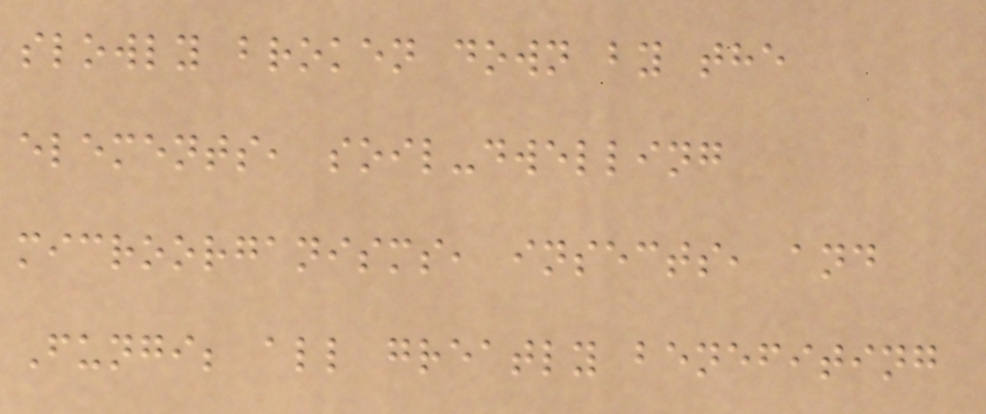slowly broken down by the
elements, soil-dwelling
microorganisms, insects, and
Fungi; all greatly benefiting
